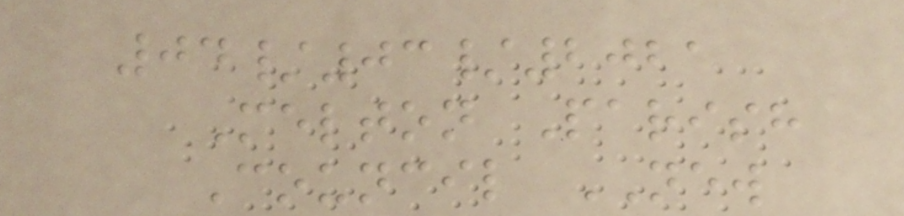04/03/2021
Melton Parish
Council NEW
